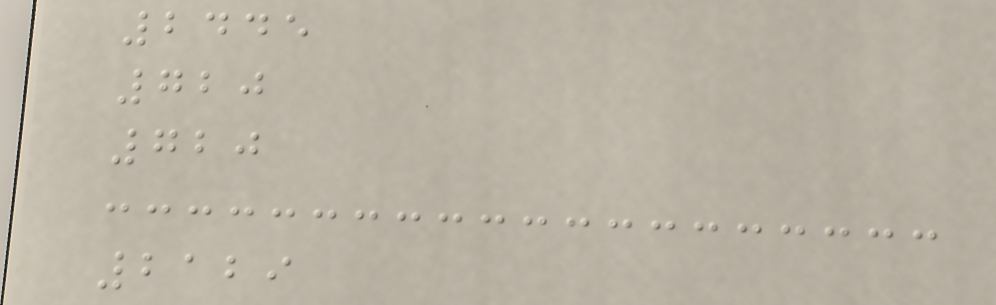2445
720
720
2129
